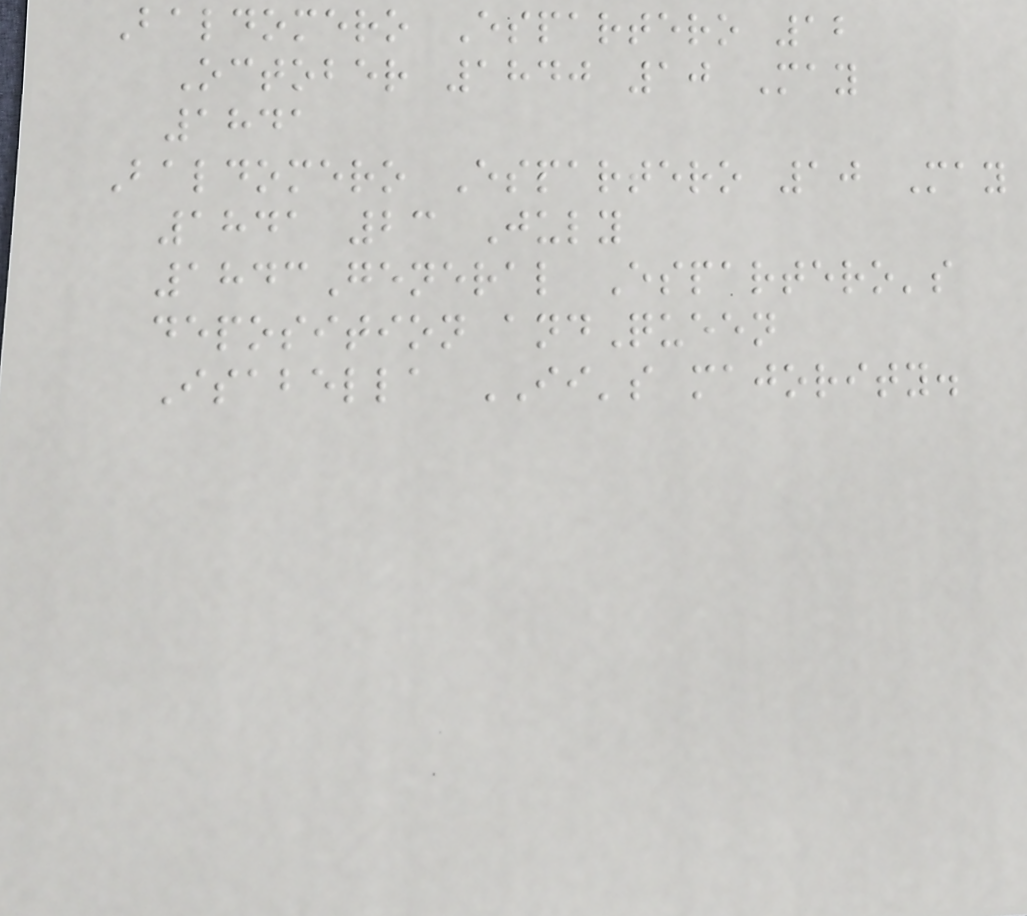Baldomero Espartero 12
October 1840 10 May
1841
Baldomero Espartero 10 May
1841 23 July
1843General Espartero's
deposition andQueen
Isabella II's majority.
